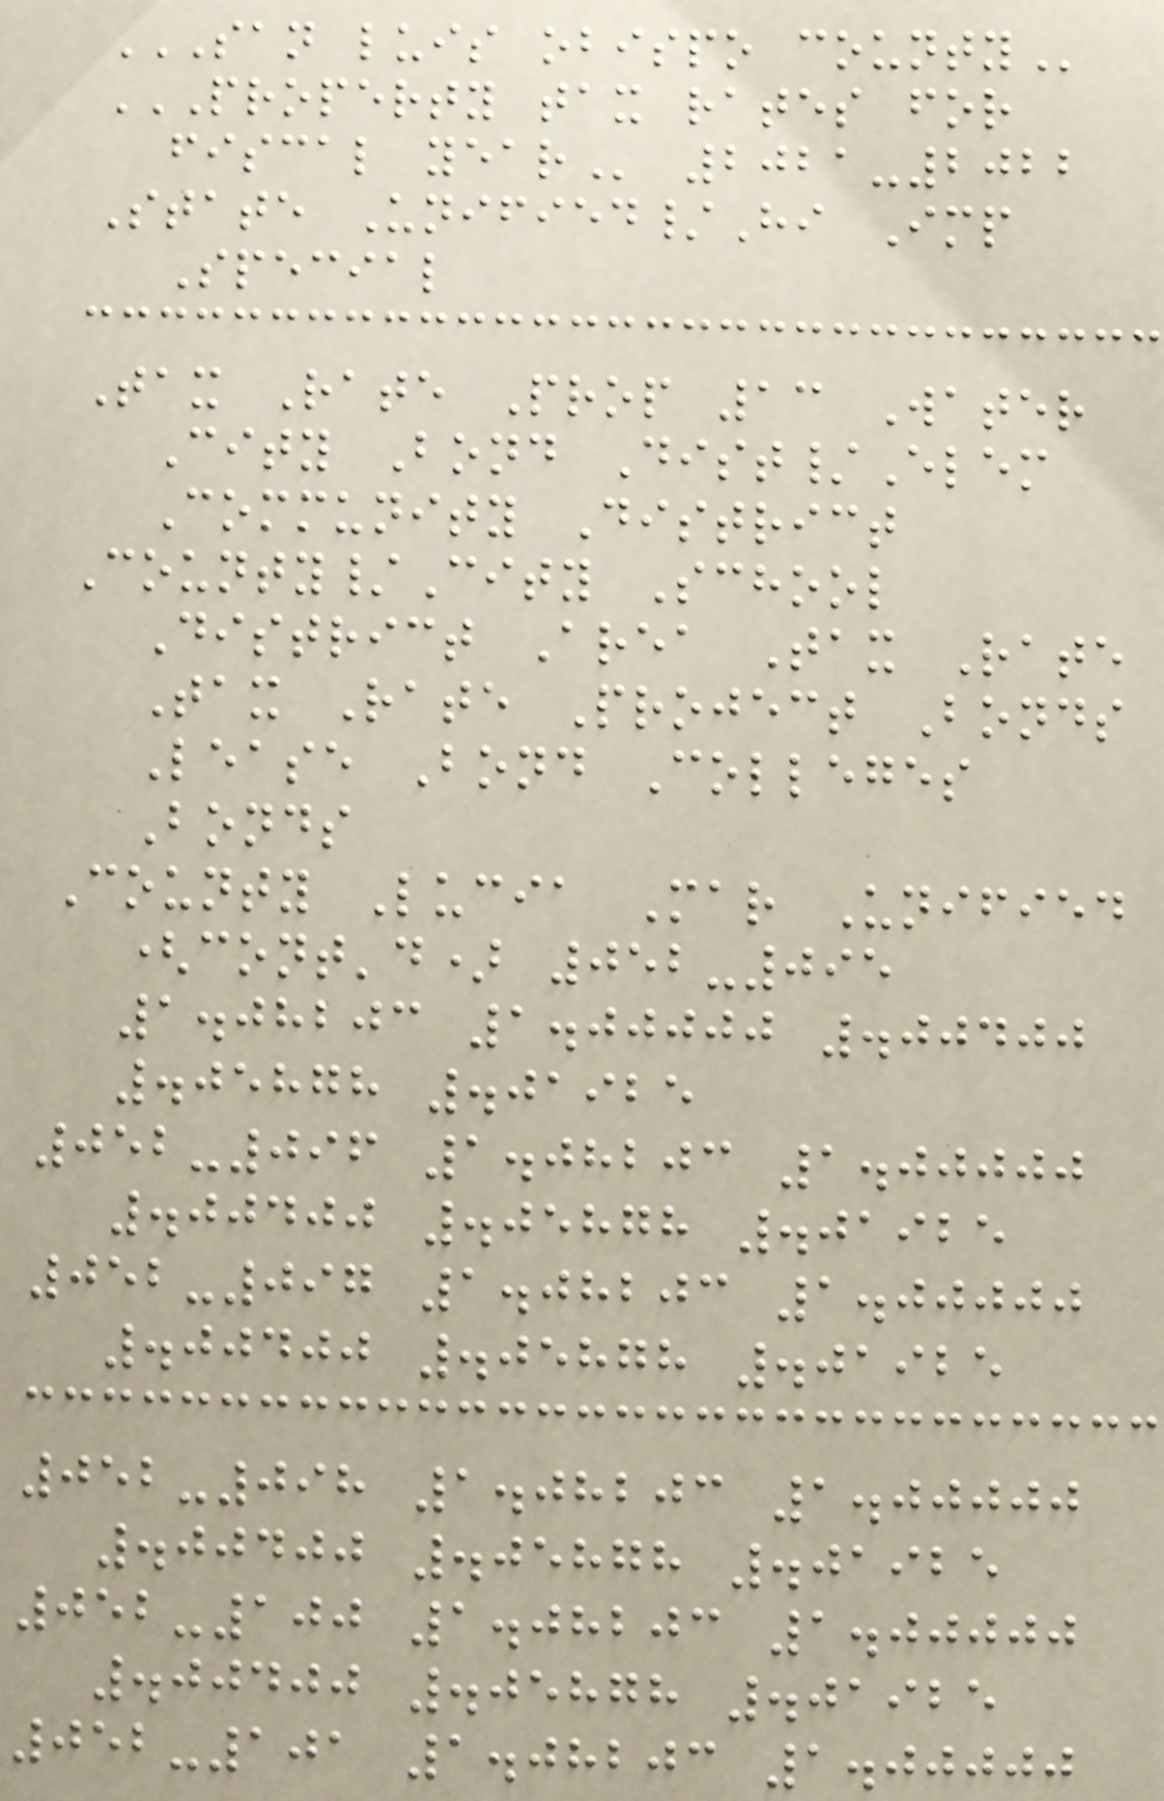SAN LUIS OBISPO COUNTY
PROPERTY TAX RATES FOR
FISCAL YEAR 2021-2022
State Unified/Hi Imp
Special
Tax Rate Prop 13 Water
City Bond Dist/Elem
Community District
County/City School
District Area Tax Rate
Tax Rate Project Bonds
Lease Bond Colleges
Bonds
County Lucia Mar Unified
(cont'd) 052-095
1.08203 1.00000 .00400
.05878 .01925
052-096 1.08203 1.00000
.00400 .05878 .01925
052-097 1.08203 1.00000
.00400 .05878 .01925
052-098 1.08203 1.00000
.00400 .05878 .01925
052-100 1.08203 1.00000
.00400 .05878 .01925
052-101 1.08203 1.00000
